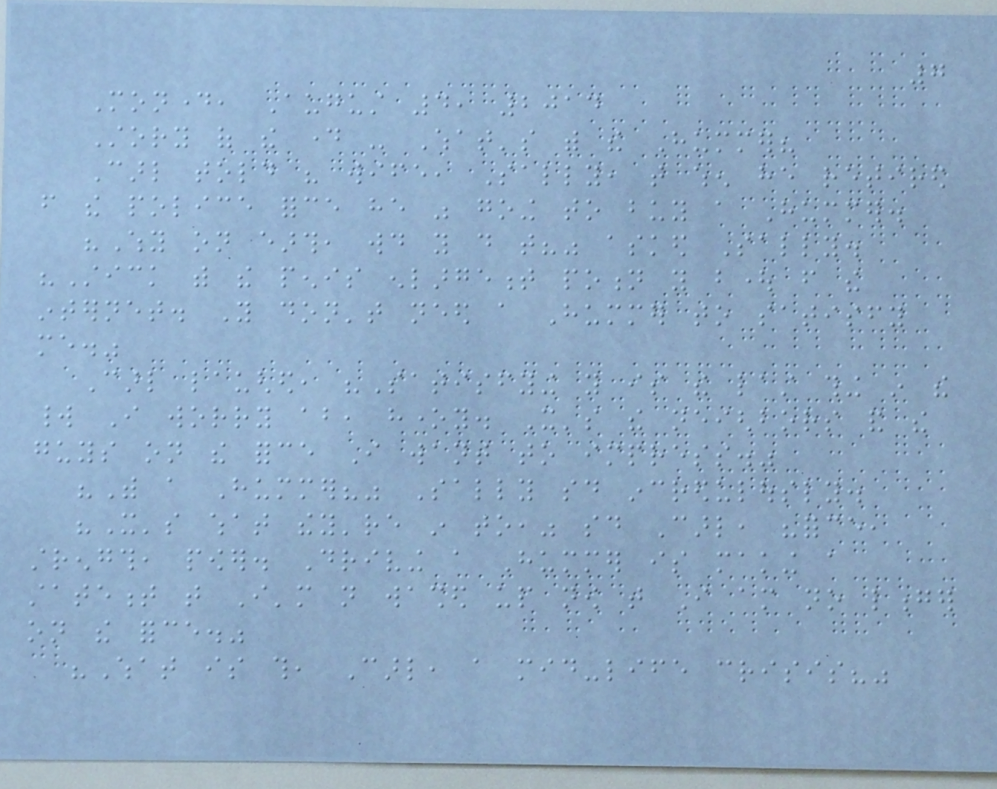7
Monday, August 4, 2014
Story of the day - What's with the Hummer?
Carl told his wife, Sally, that when he retired
from the police force he was going to buy a Hummer.
"Why on earth, would you do that?" asked Sally.
"Stick with the penis enlargement potion you bought from the
internet. You don't need a Hummer to satisfy
me."
Carl laughed, "Satisfying you is the last thing in the
world I worry about, honey. It's the neighbors and the
guys on the force I want to impress."
"With a Hummer?" Sally said incredulously.
"It's what they're in to," said Carl, "force,
strength, power. Driving a Hummer is making a
statement that I'm not washed up now that I am no longer
on the force."
"What is this, Carl, a mid-life crisis?"
